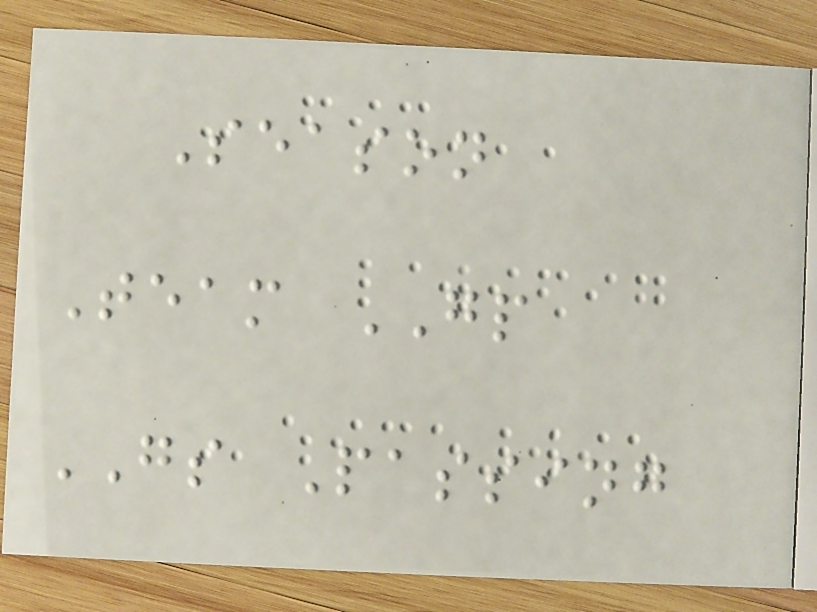Season
Team GP
GS Passing
